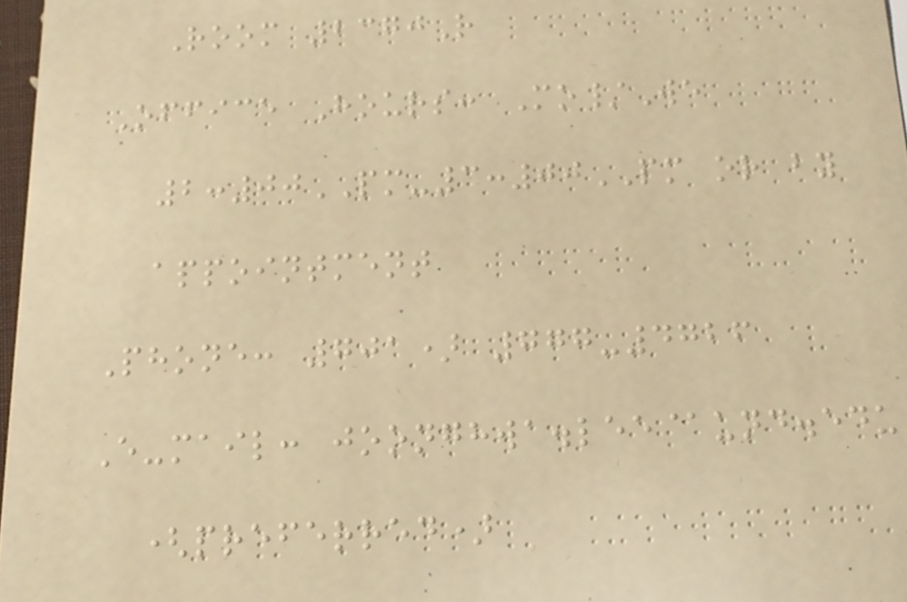Room 2370R
Office Hours: Mo/We
2:00PM-3:00PM or by
appointment
Phone: 701) 777-4726
E-mail: joonghwa.lee@und.edu
(preferred)
